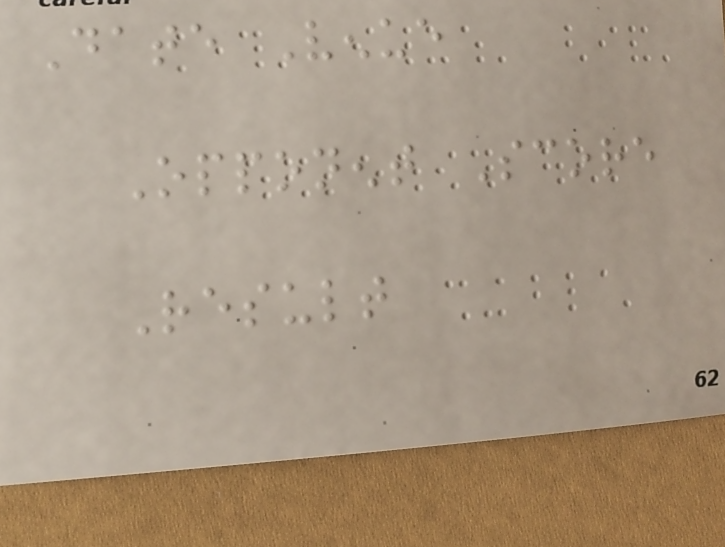Date Venue
Opponent Score
Result
